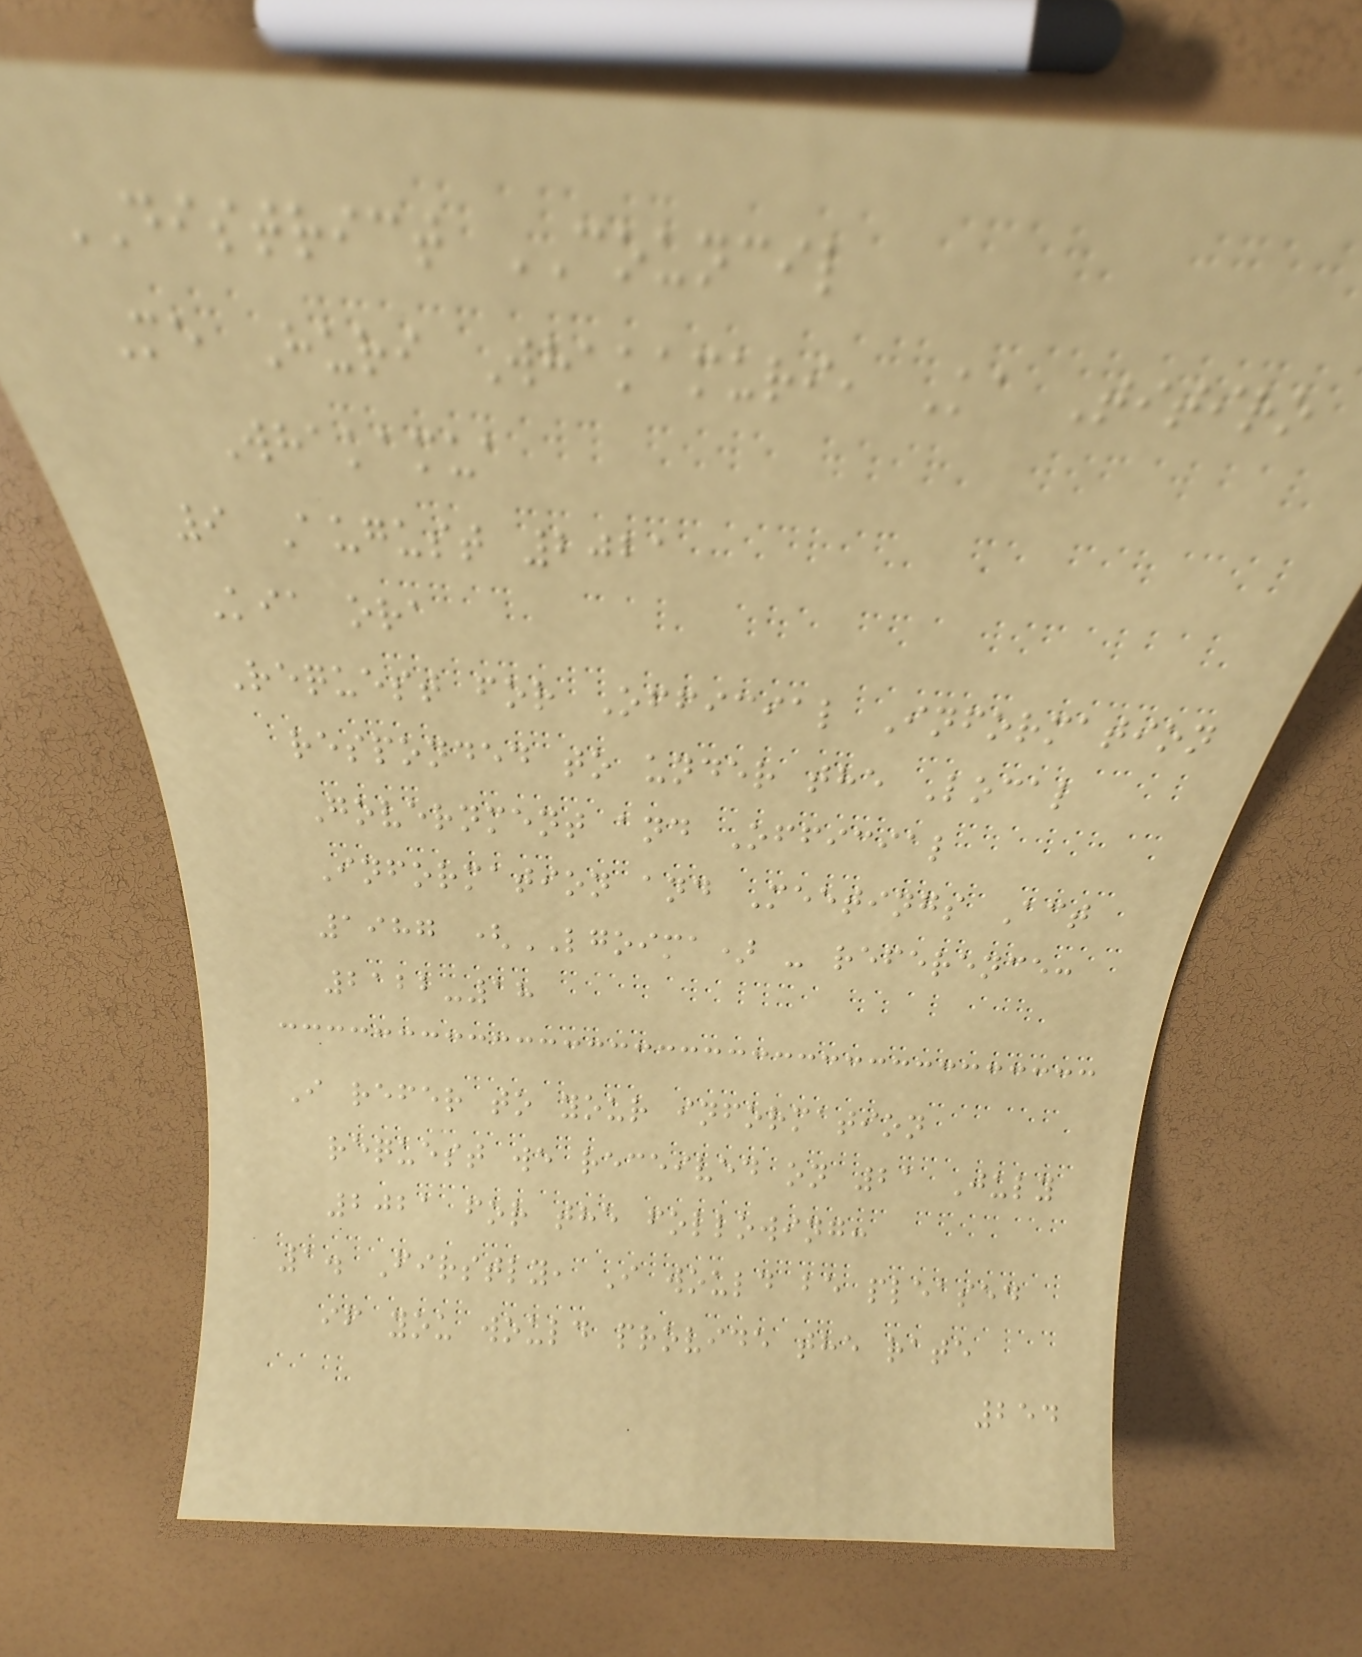DISTRICT COUNCIL
Me Huri Whakamuri, Ka Titiro
Whakamua
9 August 2021
Kia ora
Request for Official Information
responded to under the Local
Government and Official
Information and Meetings Act
1987 (LGOIMA) - reference:
2122-18
I refer to your information
request we received on 21 July
2021 for the following:
1. Firstly, I would be pleased
if you would provide the rate
254
